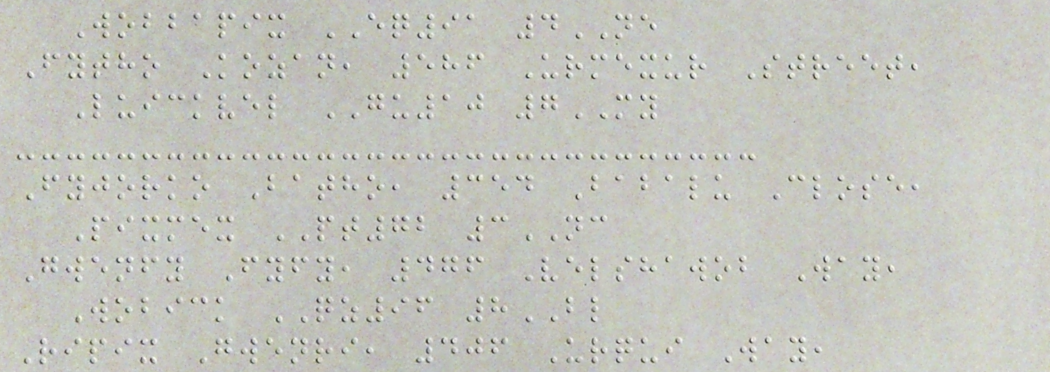Wobbapix EQ91 4NE
Fytho Kozan, 586 Urmexur Street,
Luickvel GU10 7MY
Fyjorko Batho, 354 Babalu Close,
Pixmex PT72 3NC
Gwenfy Fyfy, 476 Velshawob Way,
Wobick QZ96 8BL
Ripix Gwenri, 406 Urqui Way,
